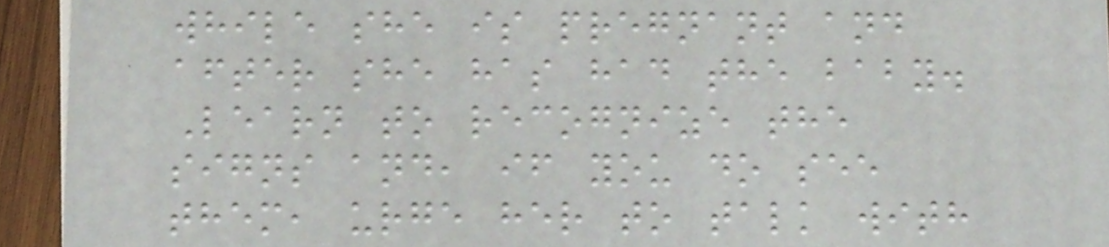while she is pregnant and
after she has had the baby.
Learn to recognize the
signs and, if you do see
them, urge her to talk with
